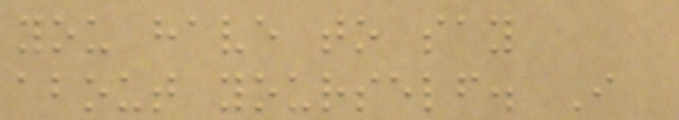you have to say
about yourself. I
